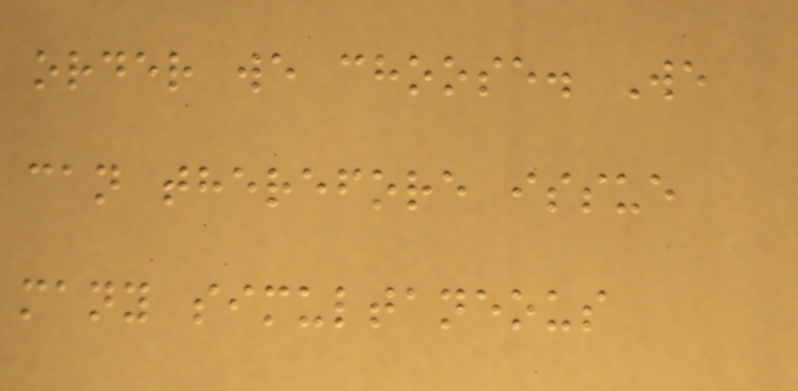order we choose. We
can therefore issue
many simultaneous
